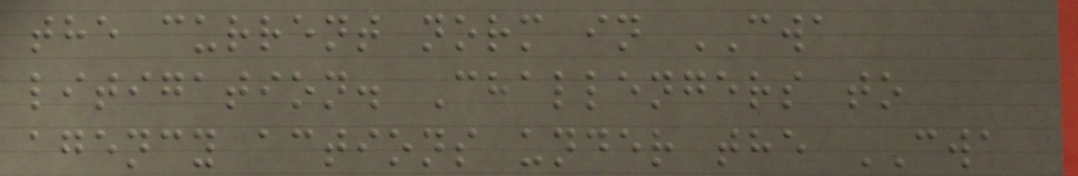the current norm in CWA
litigation. Challengers to
agency actions under the CWA
